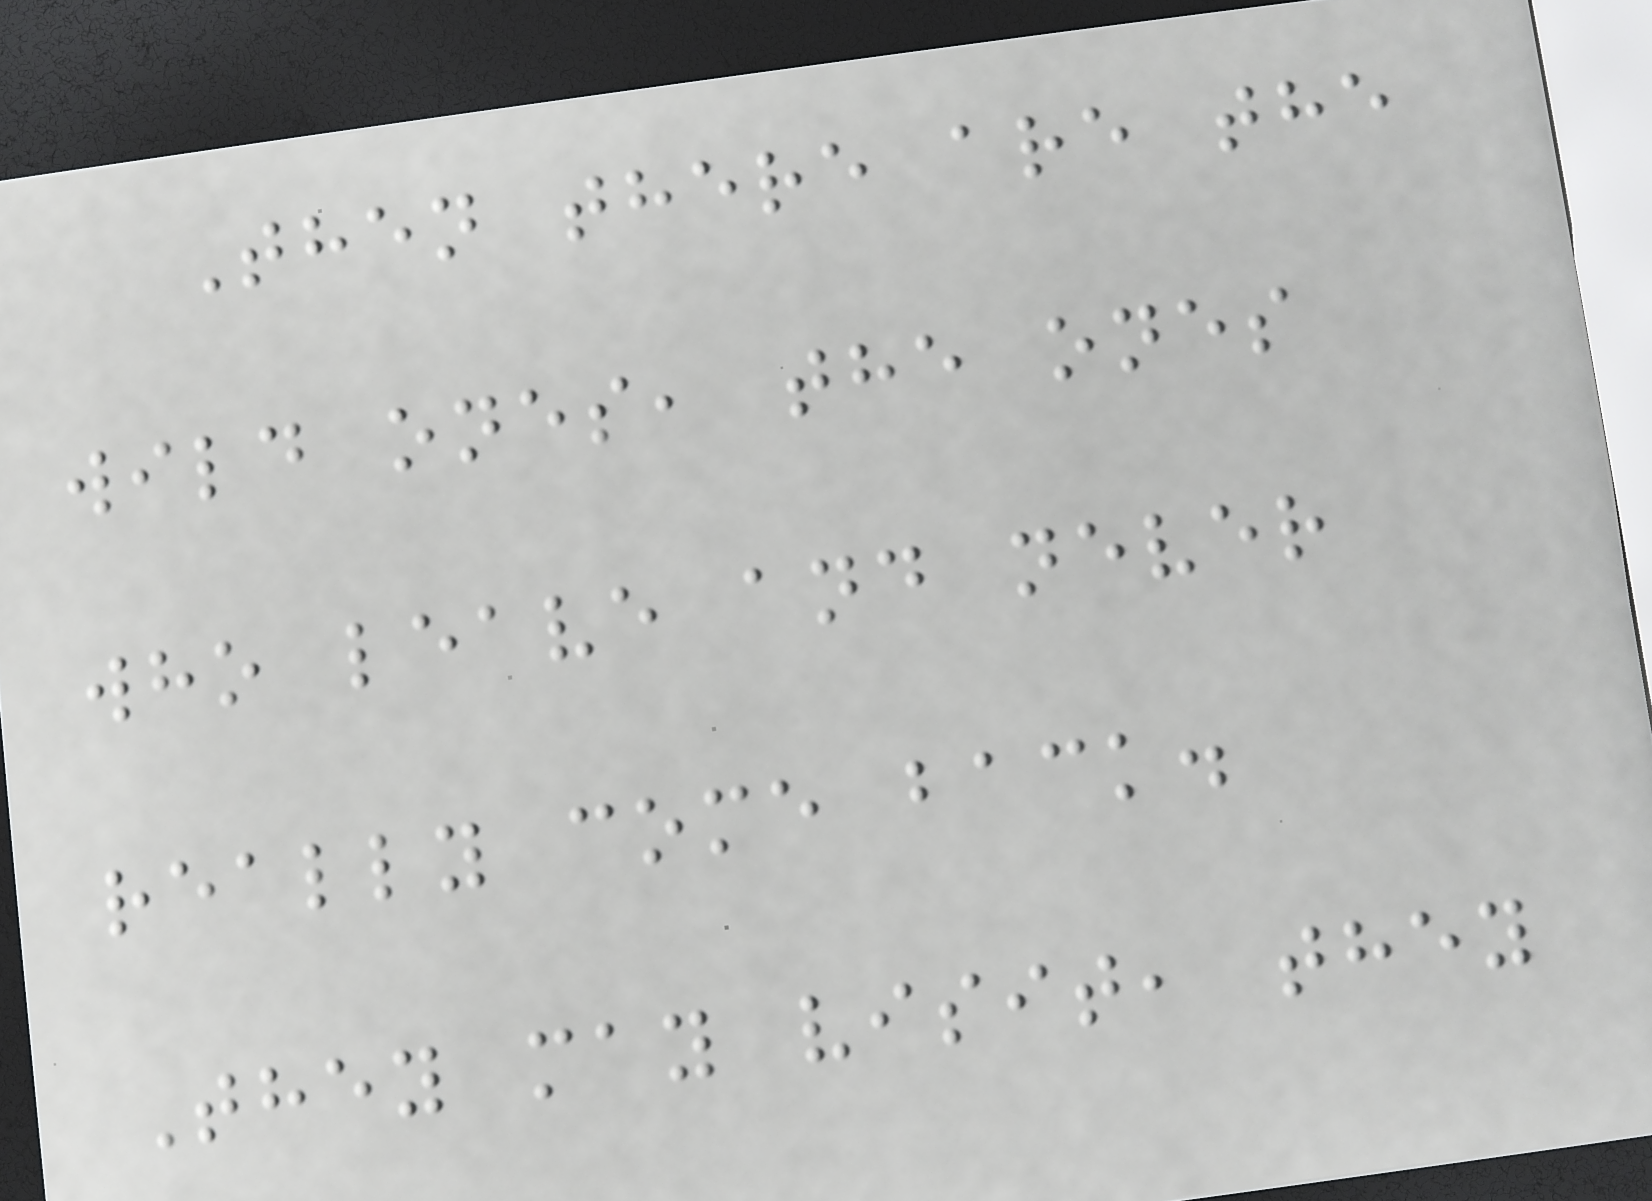Then there are the
wild ones, the ones
who leave and never
really come back.
They may visit, they
